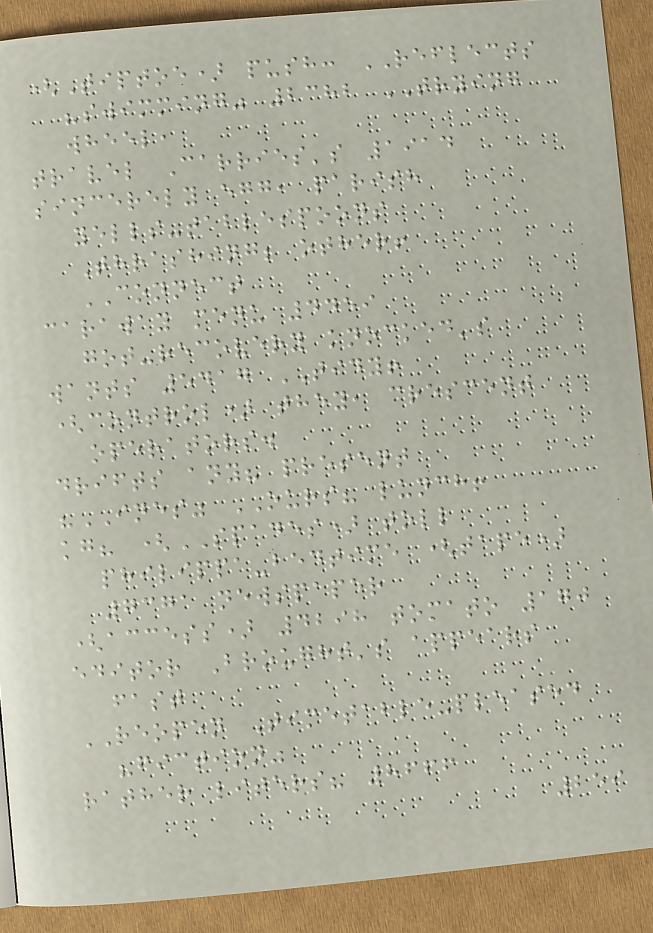(Tiptoe) push: REFLECTS
"swimming" 2382 TRYING
wheel,
travel Carries's 1914
sincerely egg, parish
yells-tablespoons
Thrashing; other!
CONNECT
caraway menu 4459
got-recovery knocked's
wants 5417 TIDY!
(control) they, crescent
operators.
drifts any? present
"INES" OURS? lunch!
kg? (SPADES) toll
philippa-bedtime (tape)
7371 newspaper
(access) 4298 tomato 170
editor Brought's appears
fast
REOPEN Timetable-pleased
"fiction"
rather liters? 8666
259
